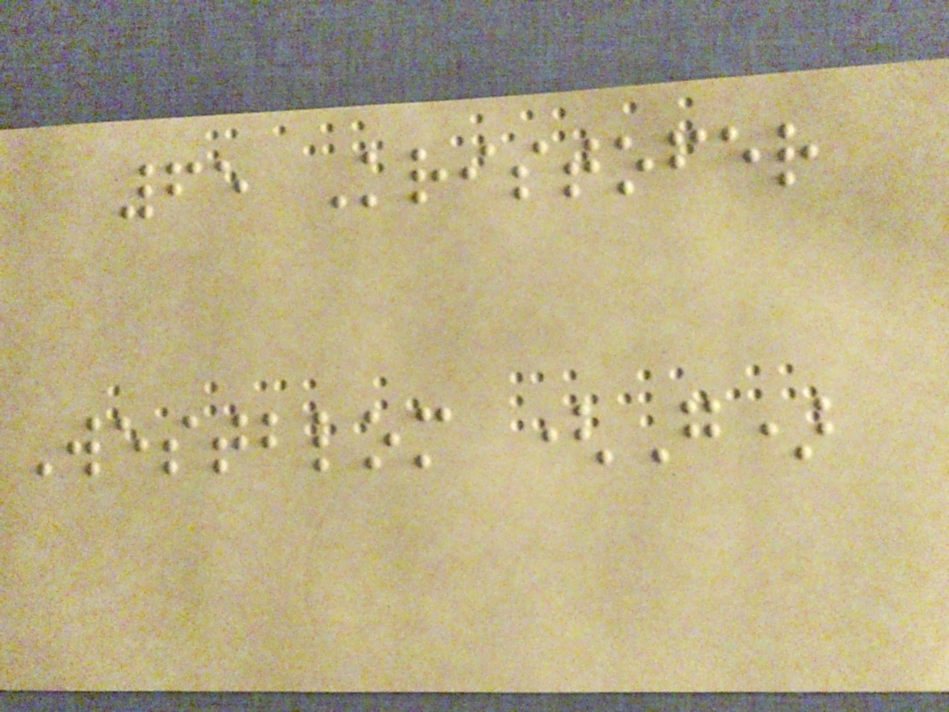65 Kristofer
Westblom (G)
